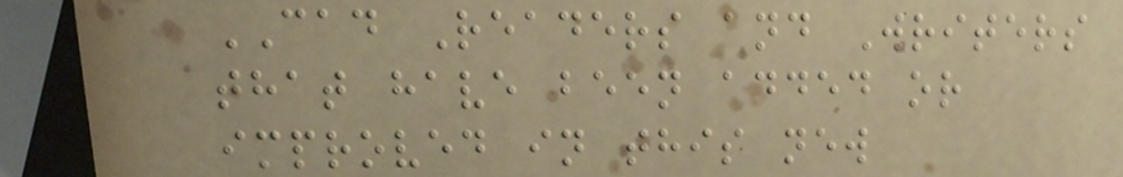CAD Readers and Writers
that have been added or
improved in this new
